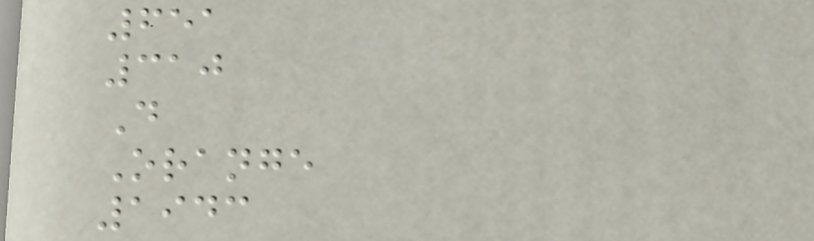651
310
D
Orange
1943
